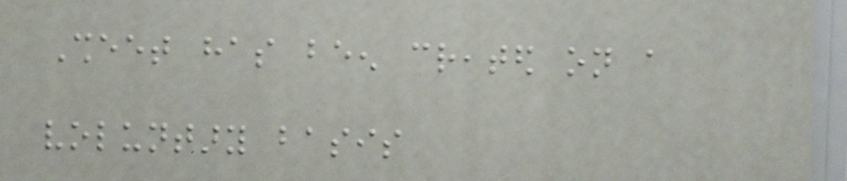Sheet has been created on a
voluntary basis
